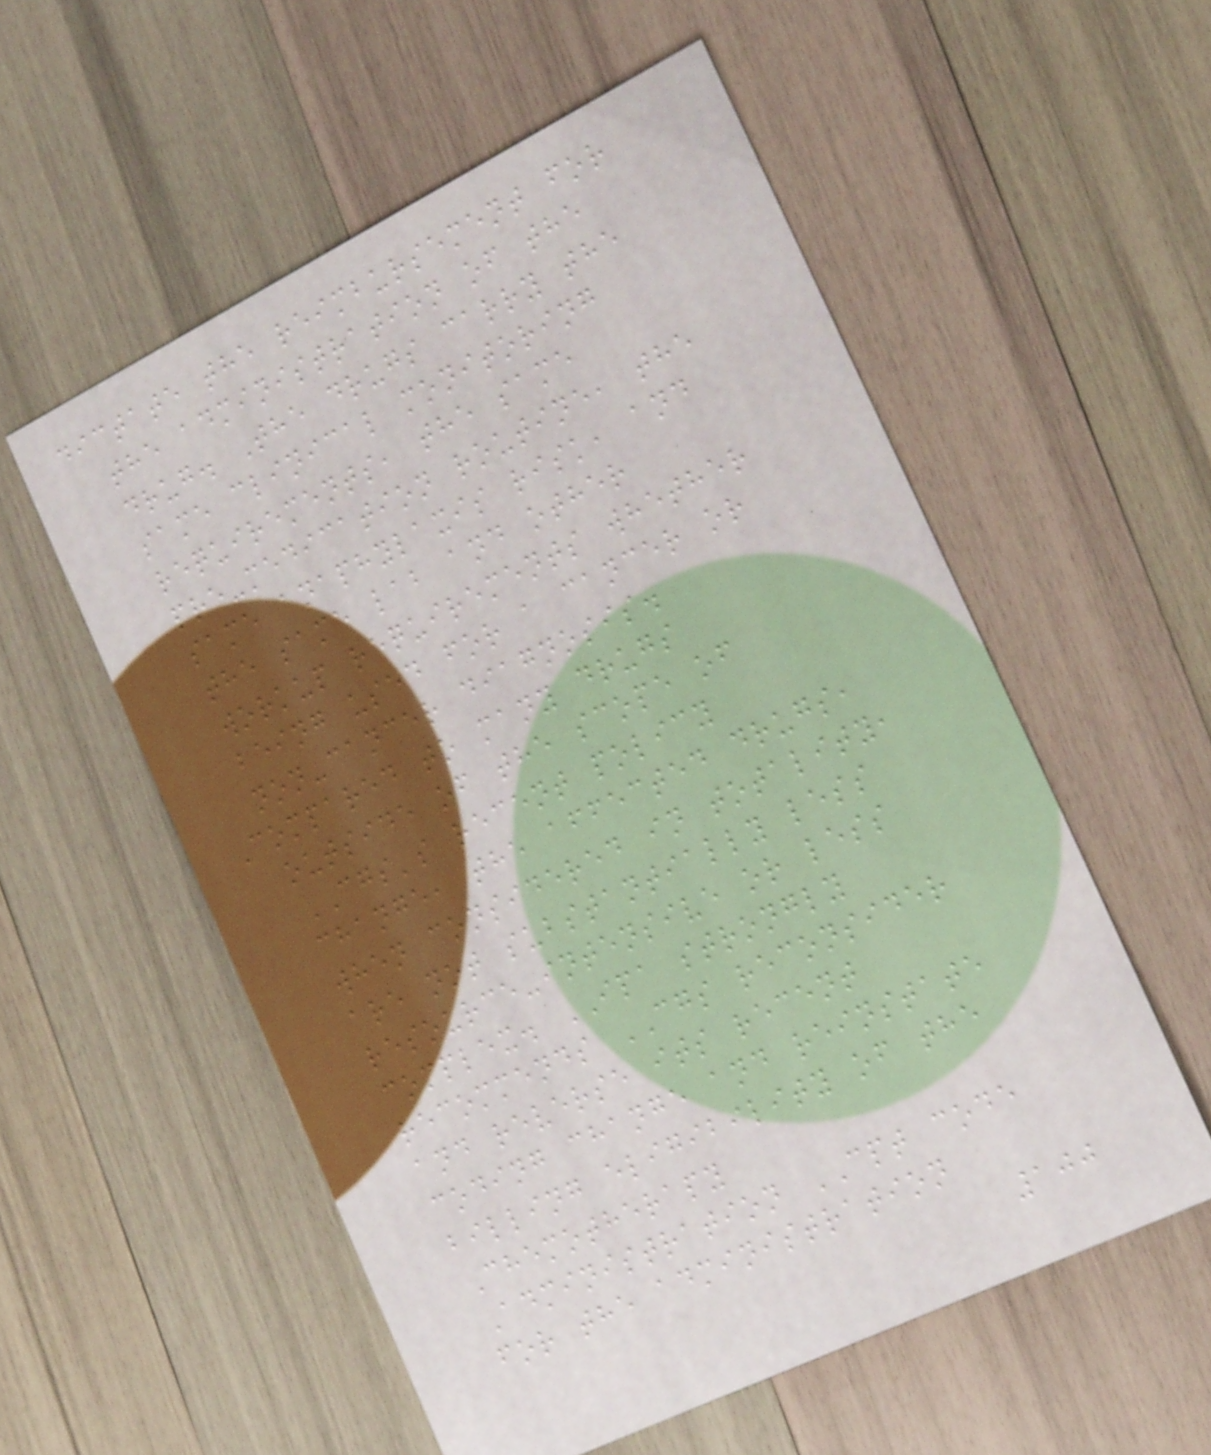dictate the reimbursement for
the administration of the
drug. The drugs carry the
same clinical monitoring
requirements, the same
pre-medication routine, the
same anaphylaxis risk, and
the same lab and other
workup requirements whether
being used for a cancer or
non-cancer diagnosis.
Compared to many drugs
outside of the scope of
CGS's recent policy
change, the affected drugs,
when considered in totality,
are not substantially less
resource-intensive or less
complex. IPA strongly
recommends CGS reconsider
and reverse its recent
coding change and reinstate
billing eligibility of the
Chemotherapy
Administration CPT code
for the administration
100
